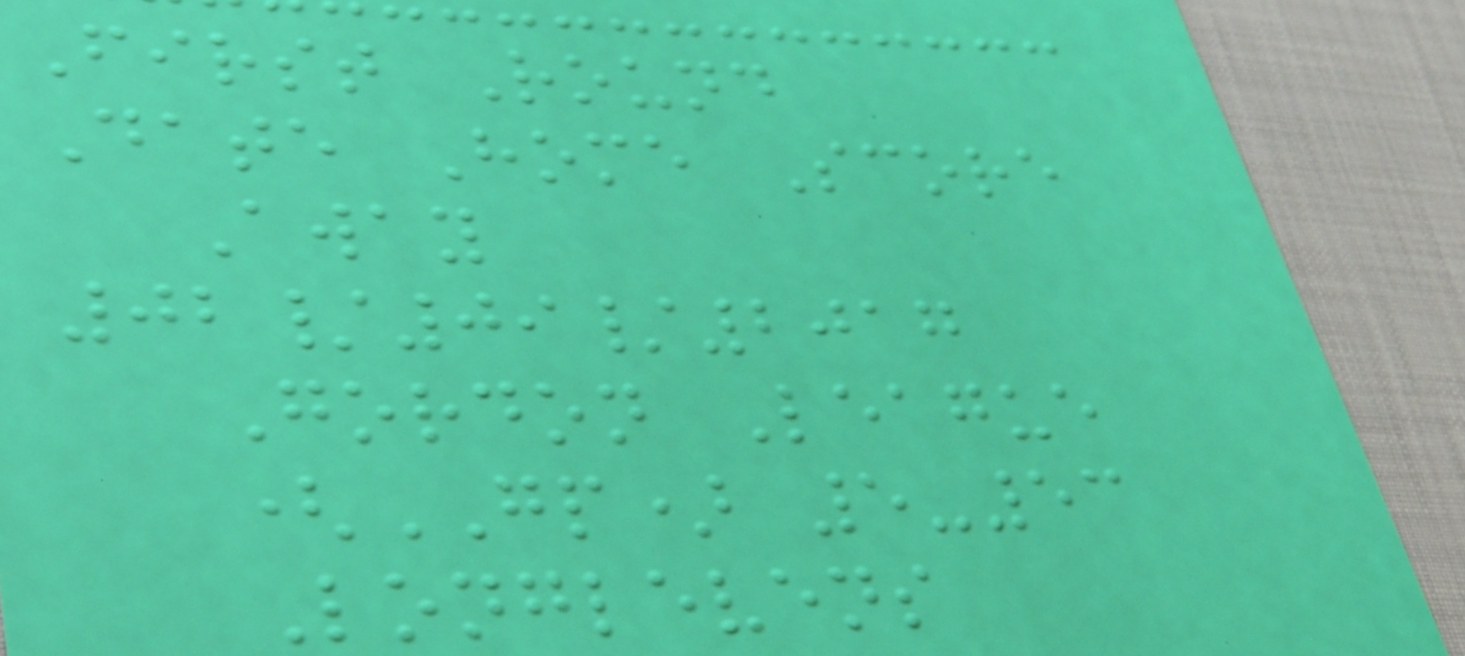First Round
Date Home Score
Away
02/09/2017
Gordon League
(GP) 5-53
Longlevens
